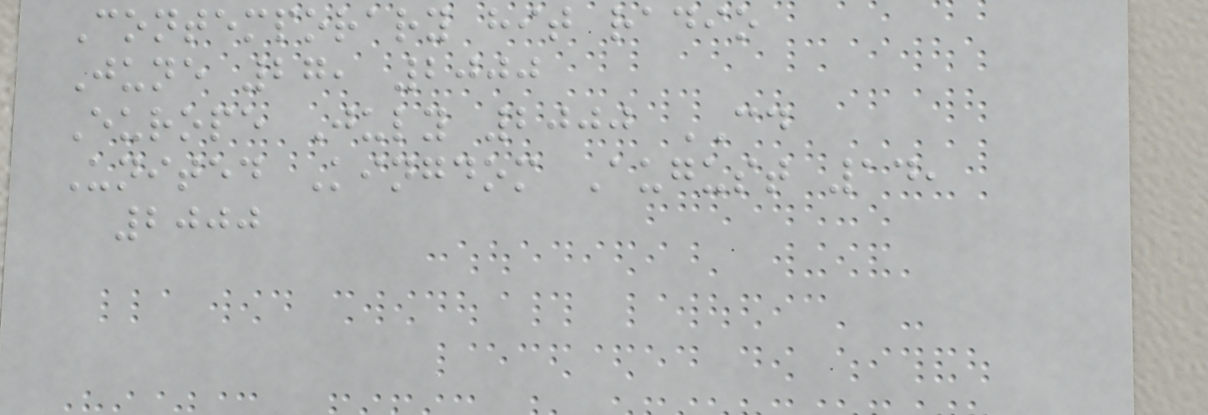Contemporary hit radio
June 27, 2000
Europe July 2000 CD
United Kingdom August 14,
2000
